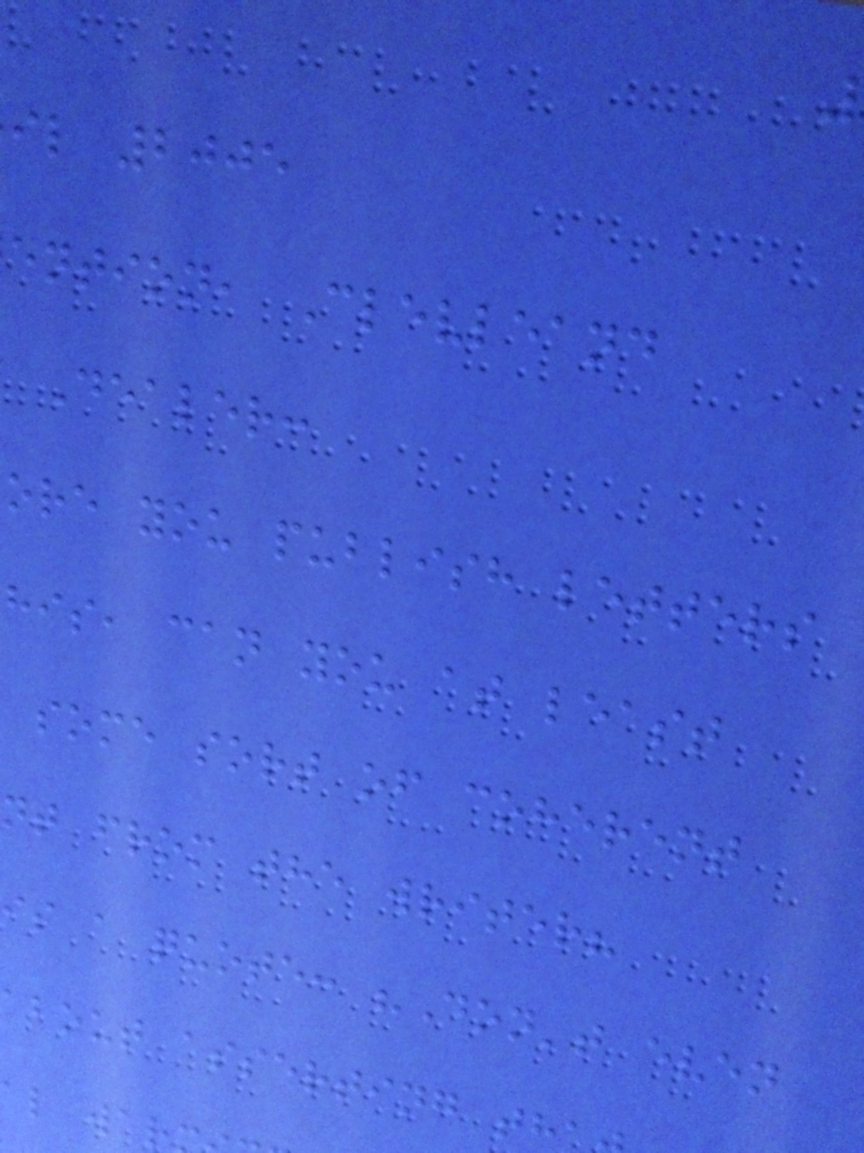il 2005
ention, Clevleand
Dealer:
ore you publish letters
his, can you at least
some sort of coherent
nt from the writer?
is a quote: "Don't even
about asserting th
